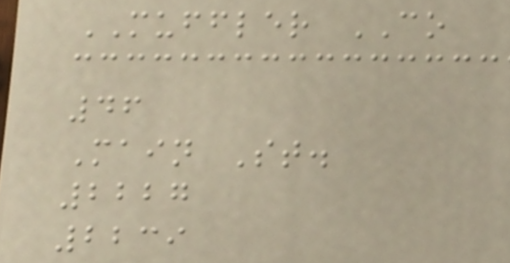MUFFLER CO
46
Main St.
2227
2239
